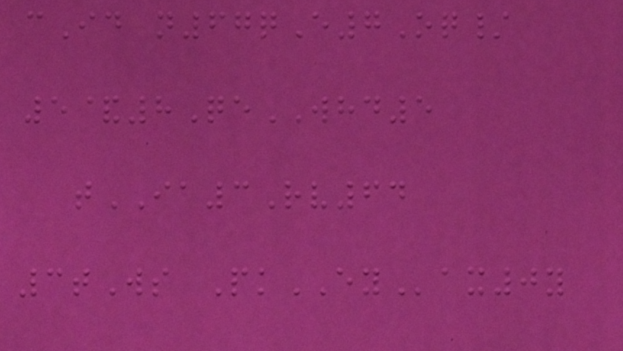cId n67qE7Oq/
5&8QeWHD5
tIA3Rv64
3tWs PkEYax0y
